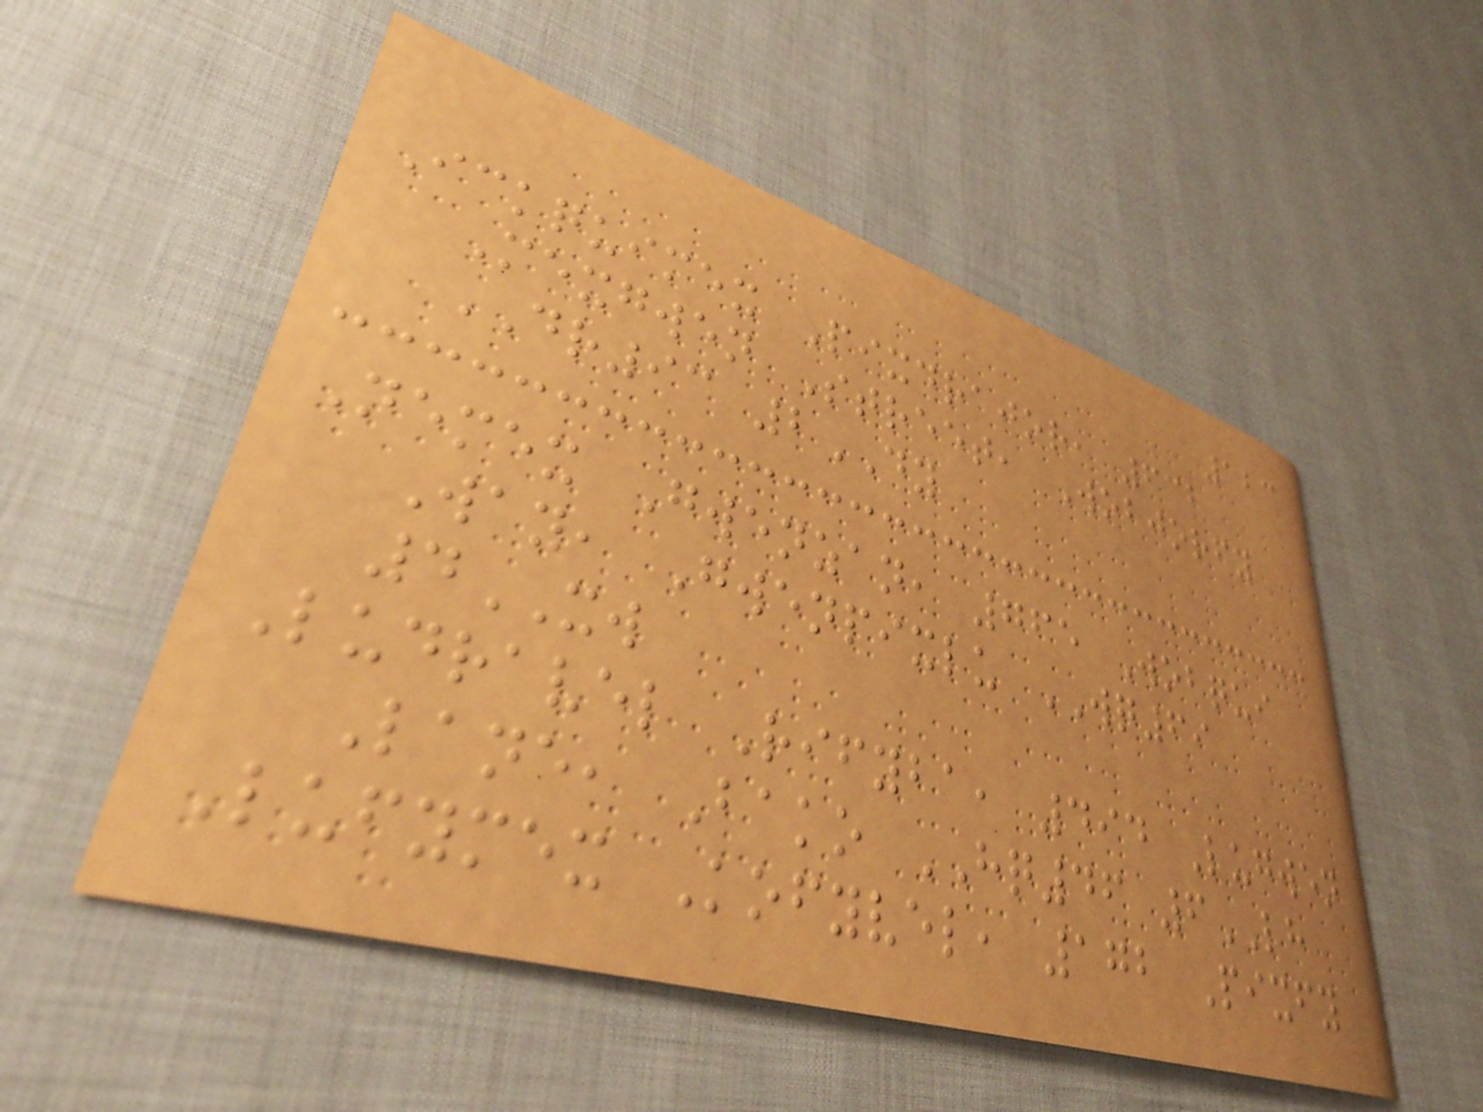123
Ickquimex Pixdrajor, 632
Mexgwen Street, Wobjorfy
DR93 2DY
Nemex Gwenzan, 765 Wobqui
Way, Gwenpixlu WQ69
4XW
Ludravel Rifyba, 494 Lugwen
Lane, Bako HQ46 6LH
Lufymex Kofyvel, 172 Pixfy
